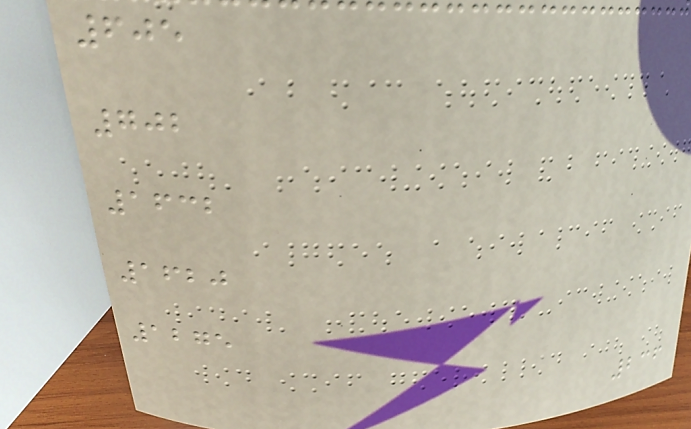605
702
1632
1620
1275
236
